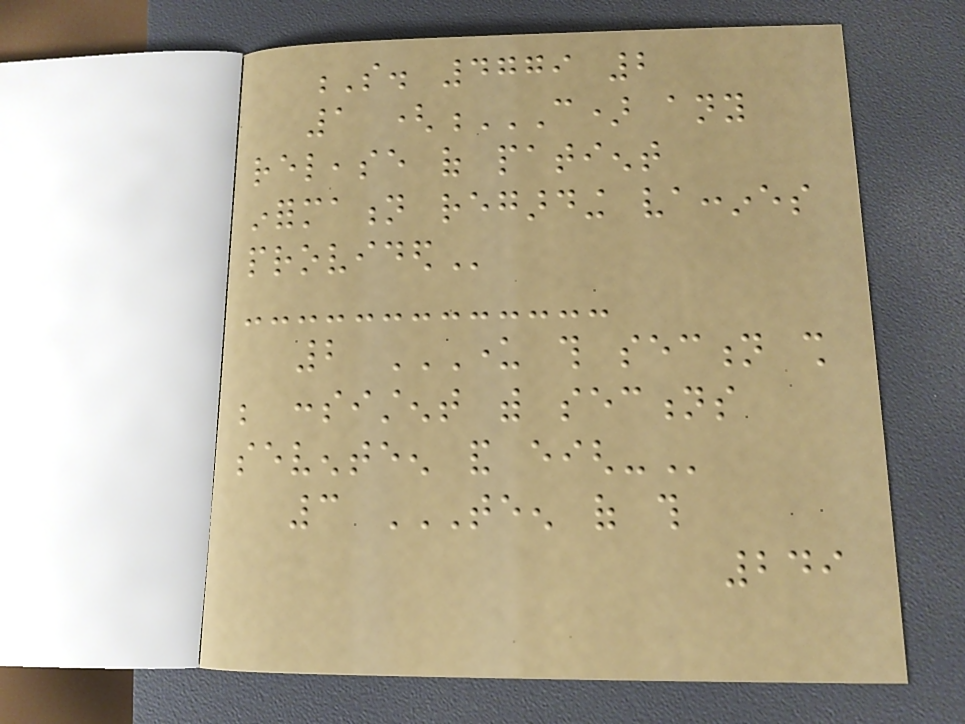S. 4779 2
1 (C) ANY
RELEASE OF PATIENT
INFORMATION REGARDING VACCINES
PROVIDED
2 UNDER THIS SECTION SHALL
BE CONSISTENT WITH SECTIONS
SEVENTEEN AND EIGH-
3 TEEN OF THIS
249
